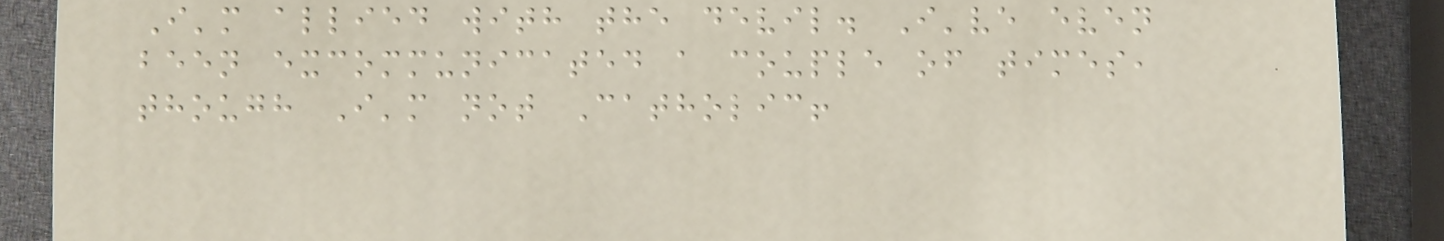I'm allied with the devil. I've even
been excommunicated a couple of times,
though I'm not Catholic!
